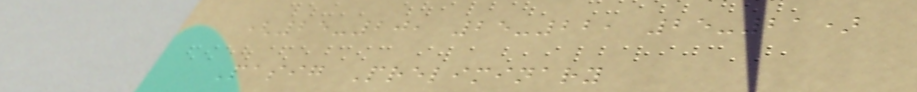(25-20, 25-22, 25-21)
Pasig Preliminary
